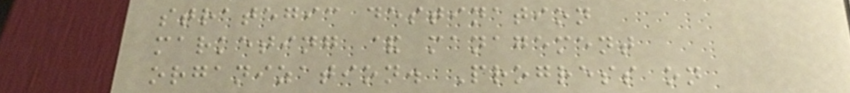strategic destination
marketing & management
organization. Progress on
